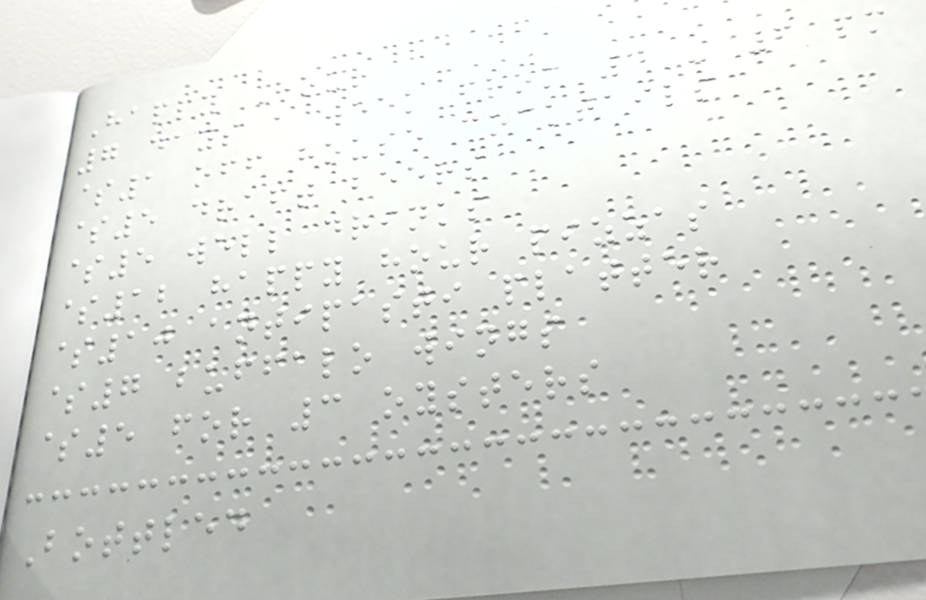Happy Hour
7 days a week from 4 - 6 pm
$1 off house cocktails
$5 draft beers
$5 well drinks
$12 happy hour pizzas
$10 antipasti platter
$7 buffalo wings
$5 for 3 oysters
Bottled
